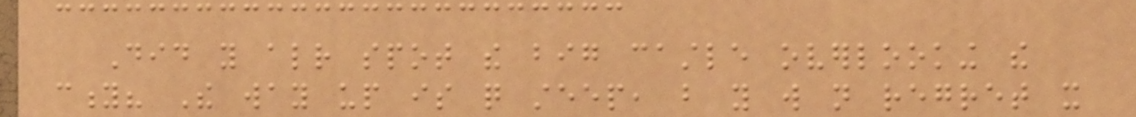Did you already spot the big castle overlooking the
city? The way up is quite steep, but you will not regret it
